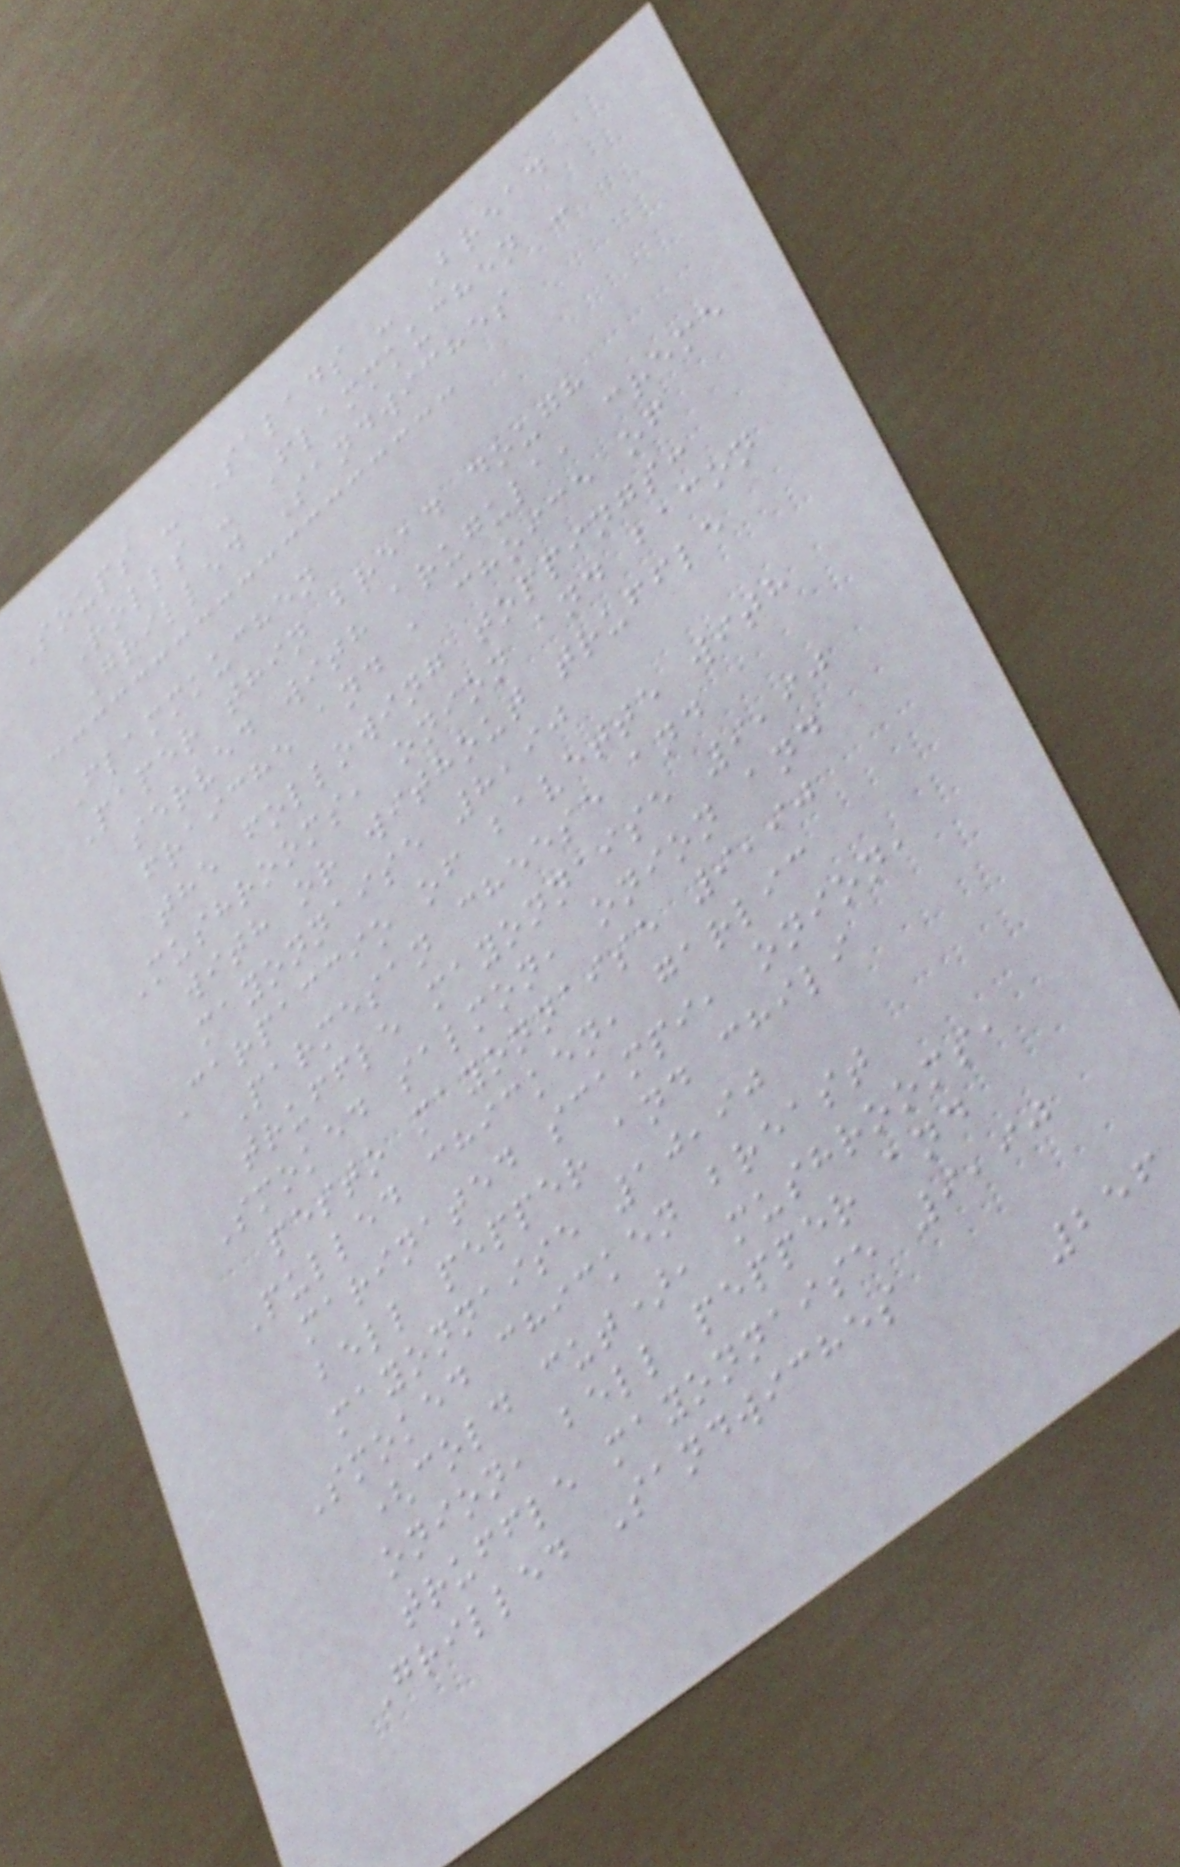Soups - Salads - Bread
Rolls - Flammkuchen -
Grilled Sandwiches
Flammkuchen
Paper thin bread dough
served with arugula, creme
fraiche and a choice of
the following toppings:
Mushrooms, onion and bacon
with or without truffle
mayonnaise 8,90
Carpaccio of bavette with
Parmesan cheese and
truffle mayonnaise 9,90
Smoked salmon, onion and
pesto mayonnaise 9,90
Pulled chicken, garlic
marinated scampi, onion,
bell pepper and chili
mayonnaise 10,90
Smoked chicken breast
(cold cut), mushrooms,
onion, bell pepper and
truffle mayonnaise 9,90
Grilled Sandwiches
256
